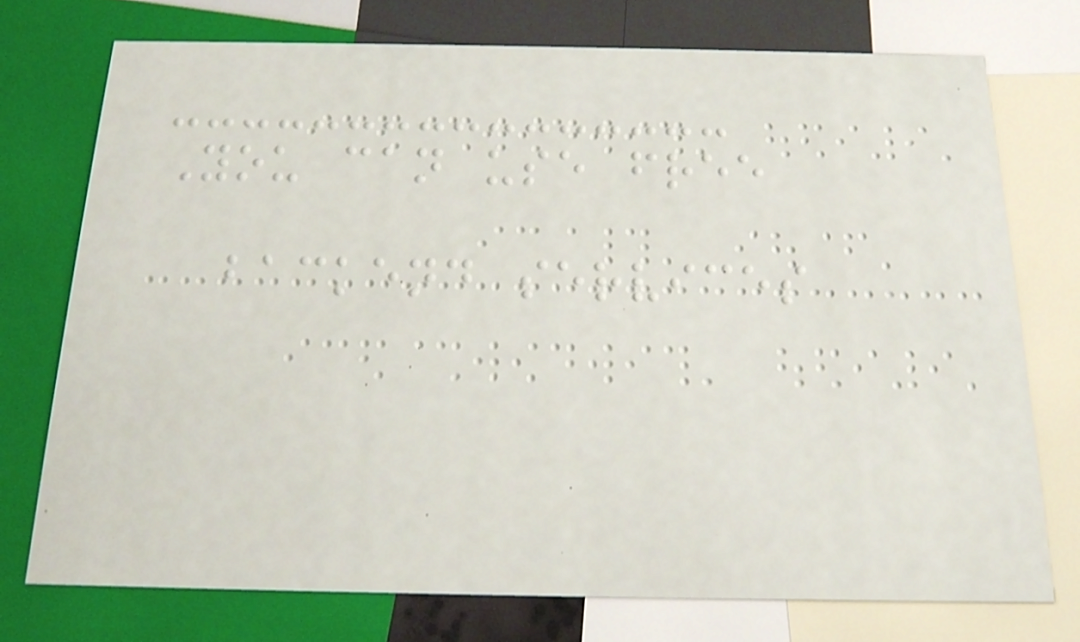You can use free
backend services
